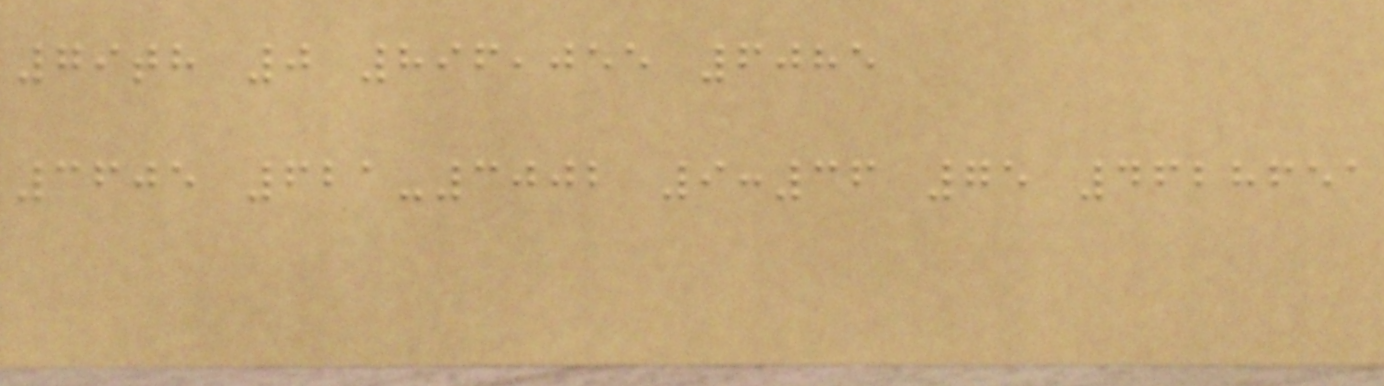79th 0 896,055 6085
3605 621-3002 9:36 75 4628651
